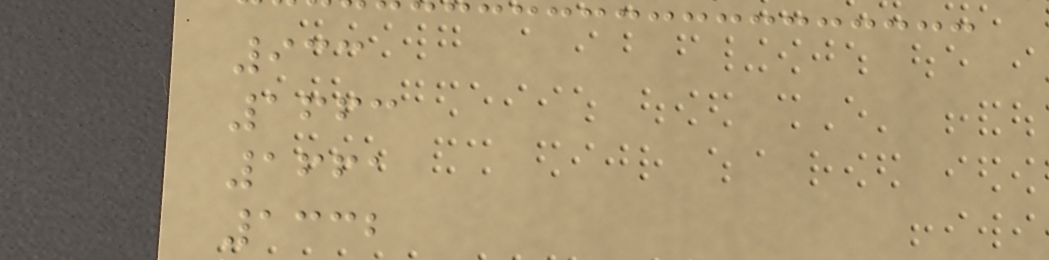933
1663
1661
1332
